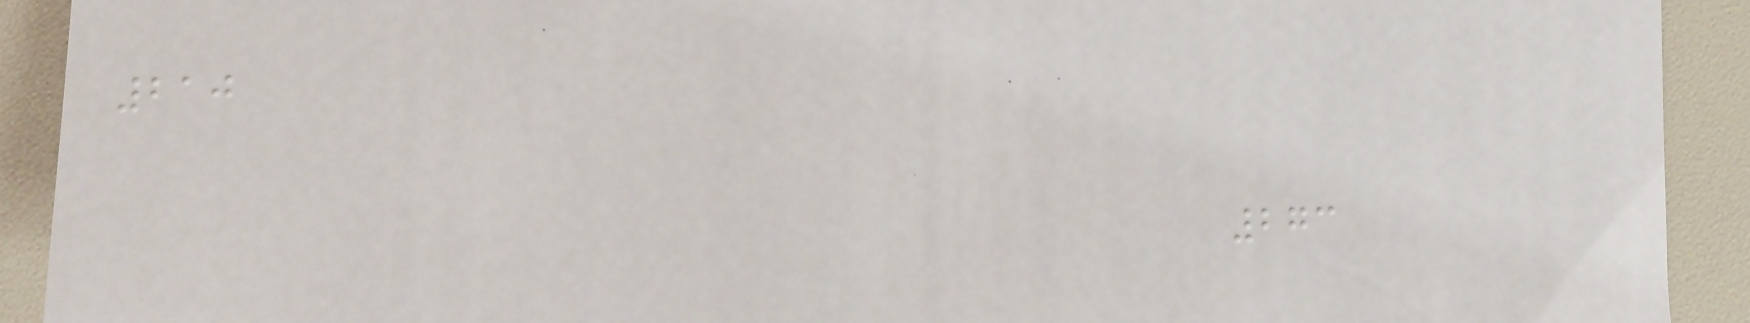210
273
